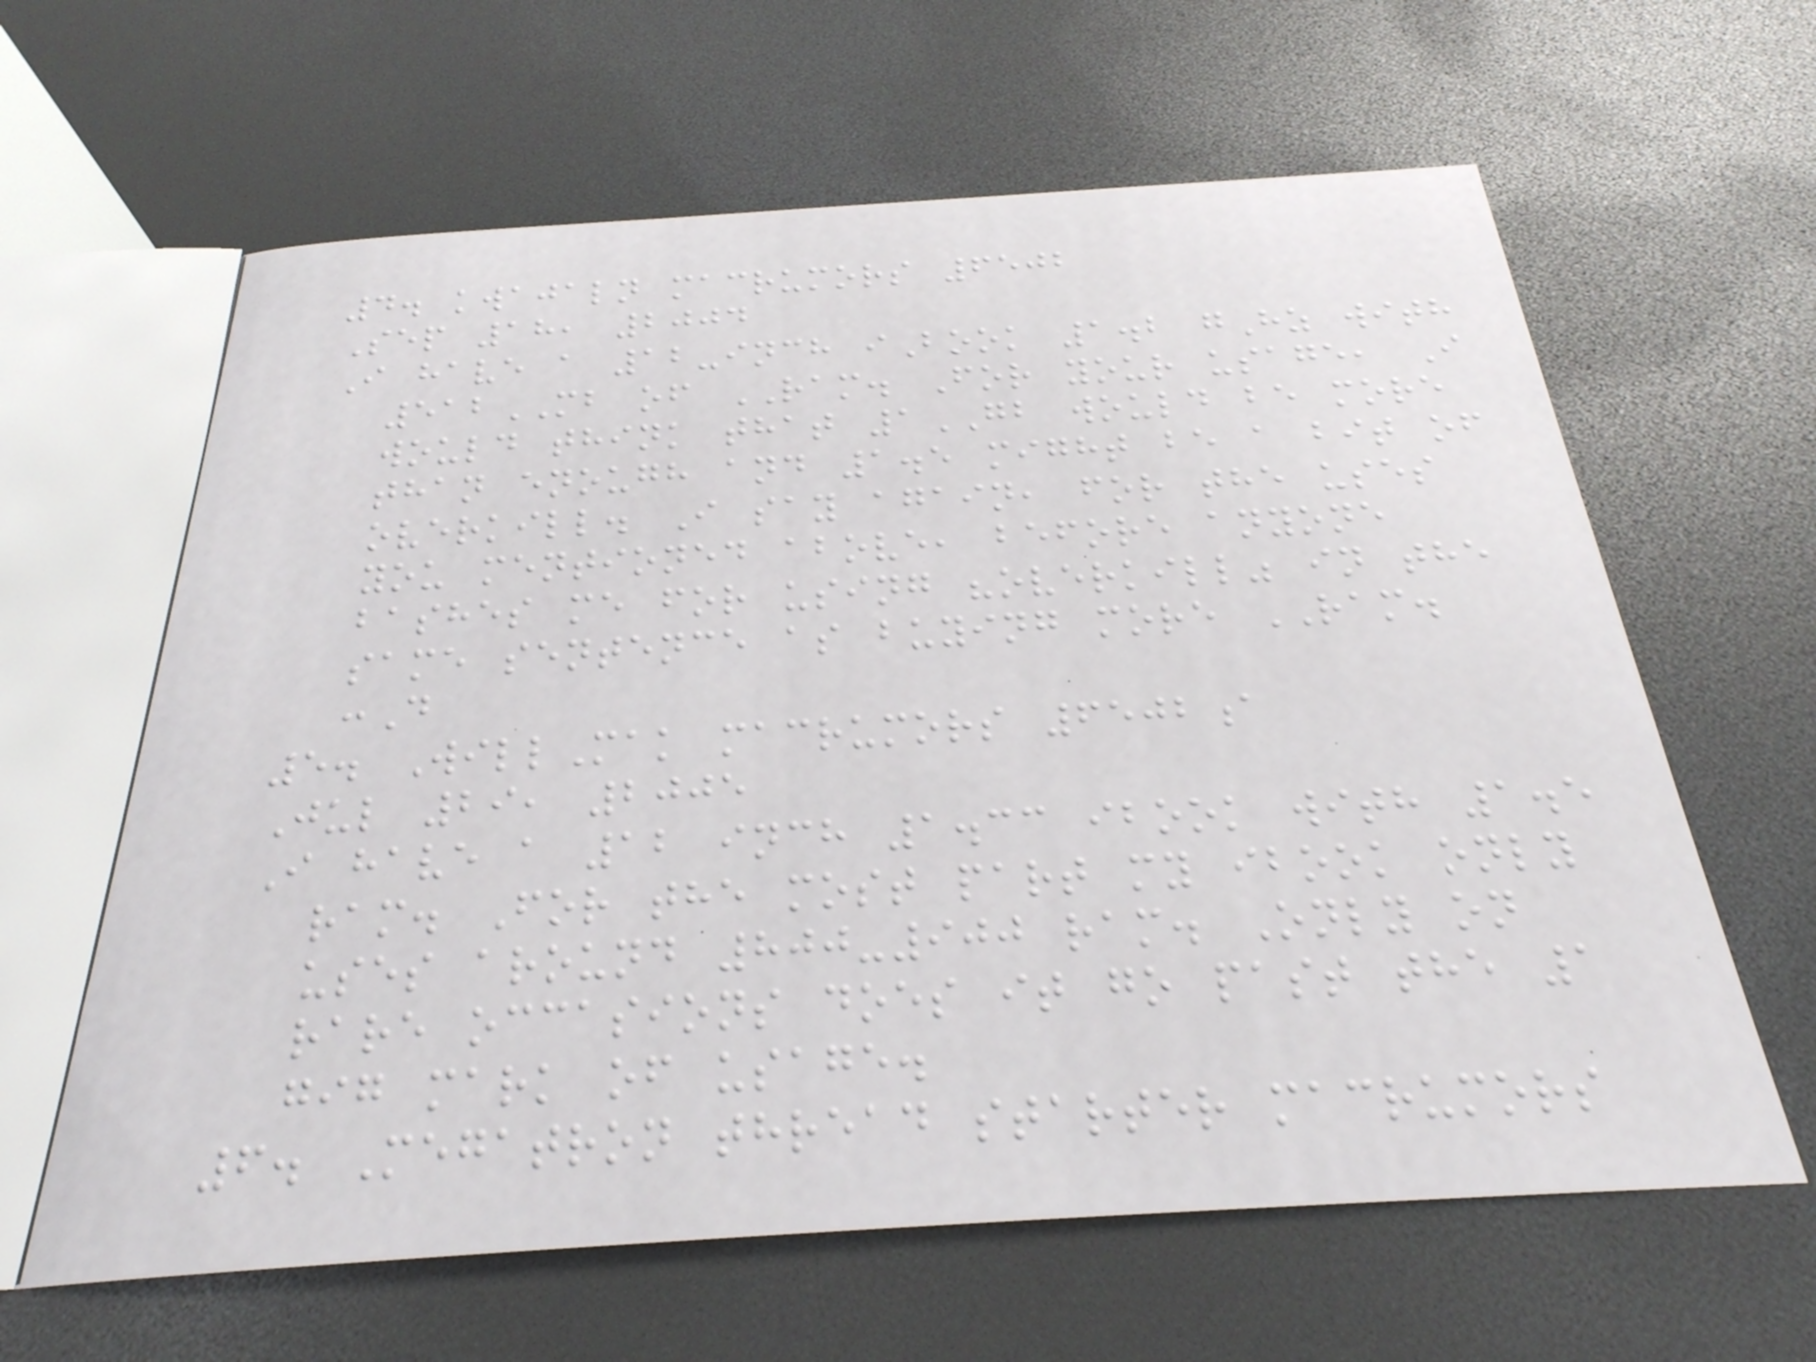4. kwajaln macrumors 6502
Sep 18, 2004
I have a 12-inch iBook 1.2 gHz with
512MB of RAM. For your usage, I
would think that 1GB would be more
than enough and 1.5 might be a bit of
overkill. I say again, for the uses
you mentioned above, before anyone
bashes me for using "overkill" in the
same sentence as buying more RAM.
:D
5. WillMak macrumors 6502a
Jul 29, 2005
I have a 12 inch 1.33 ibook with 1.5
ram. For the most part my ibook only
uses around 800-900 ram. Only on
rare occasions does it go past the 1
gig mark of usage.
6. Megatron thread starter macrumors
